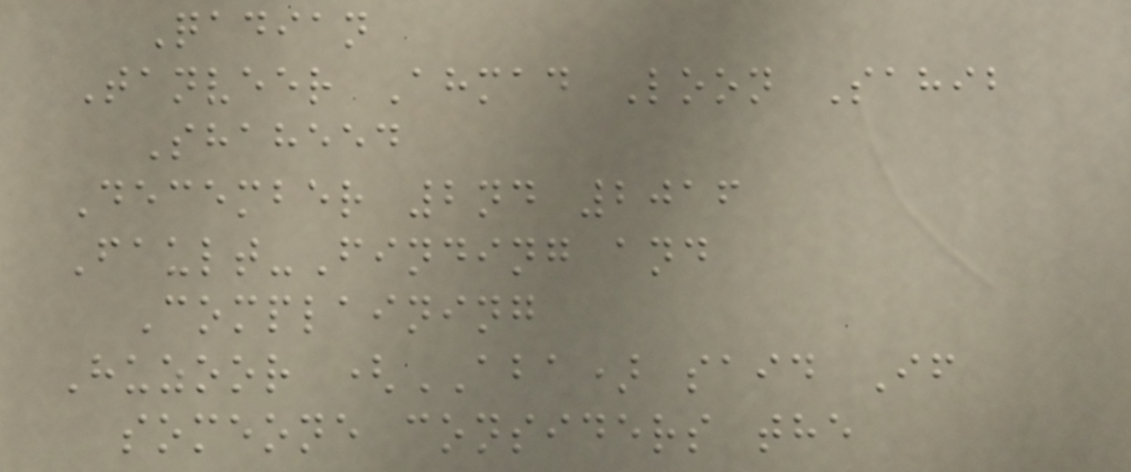Qadian
Tanveer Ahmad Loon Sahib
Shaheed
December 2nd 2016
Fault-Finding and
Complaining
Huzoor (ABA) said If
someone considers the
